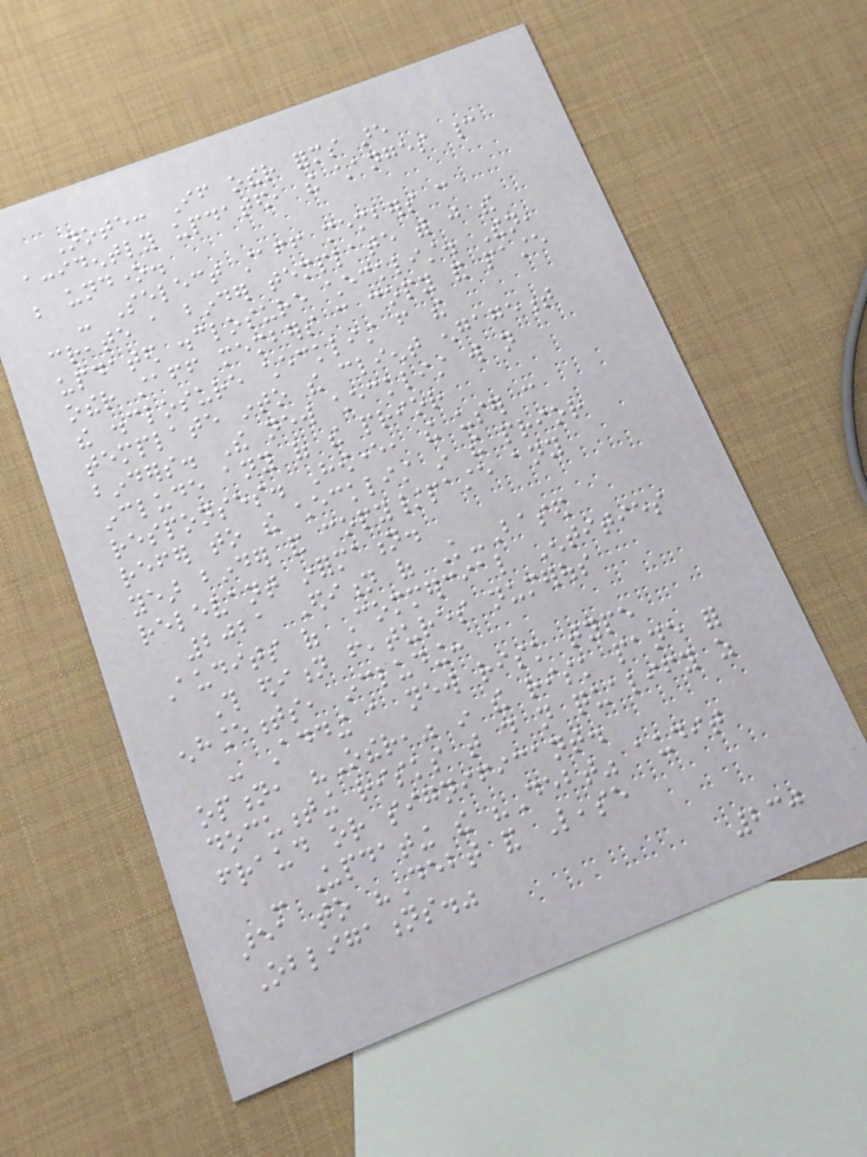Note: If other forms are
accidently updated, the changes cannot
be undone.
- Select staff members can
create a binder template with just the
updated disclosure checklist. Then,
other staff members can copy and paste
the disclosure checklist from the
template into the client engagement
binders. The new checklist will not
include any of the prior
responses. However, the user can
refer to the checklist in the prior
year binder and copy/paste any
relevant information.
2021 Edition of Knowledge-Based
Audits of Commercial Entities
This edition features numerous
enhancements, including:
- Adding a new risk type
option, "Other," in the risk pane for
documenting risks that do not qualify as
fraud or significant.
- Updating the "Debt" audit
area to "Debt and Lease
Obligations."
230
